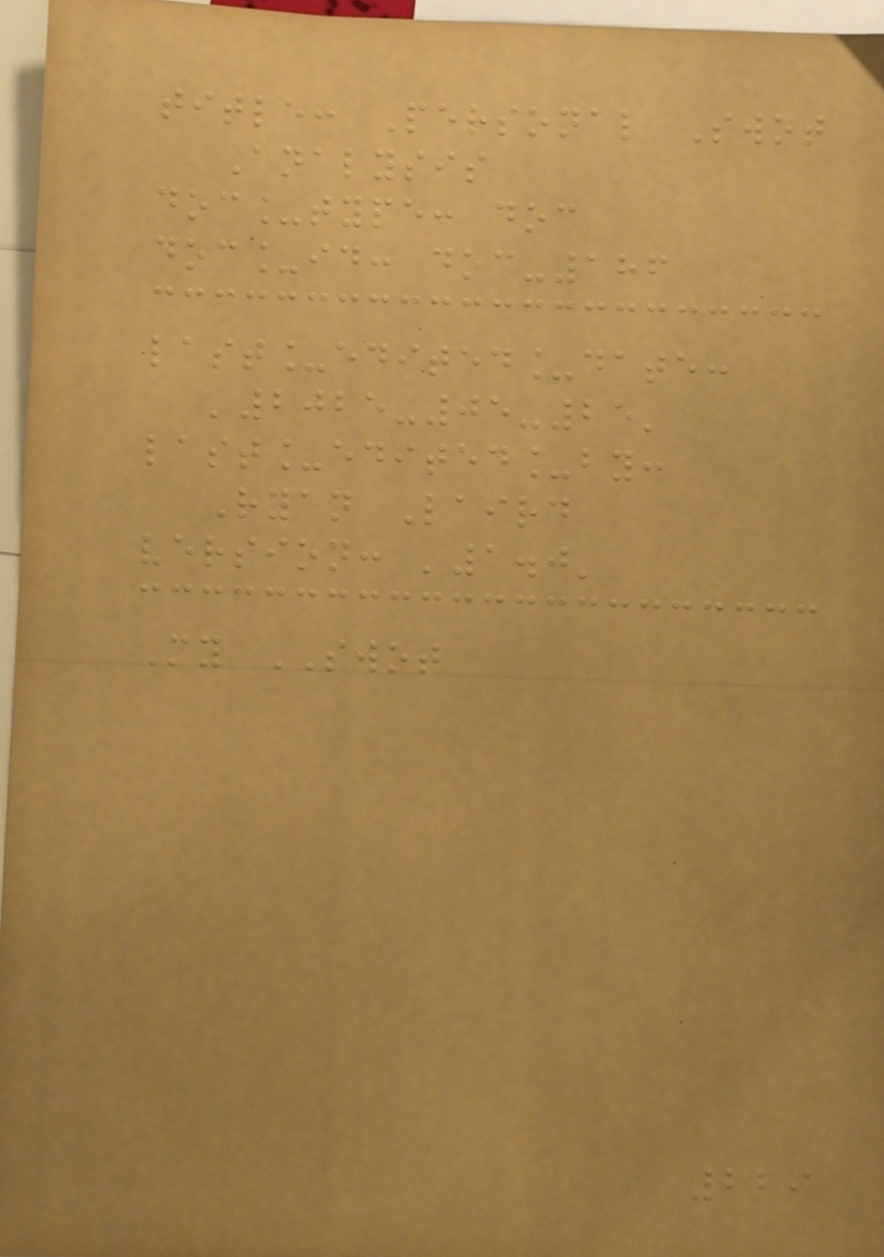title: Personal Swot
Analysis
doc_type: doc
doc_id: doc-186
last_edited_date:
'2025-05-25'
last_edited_by:
Ryan Laird
version: '1.0'
My SWOT
229
